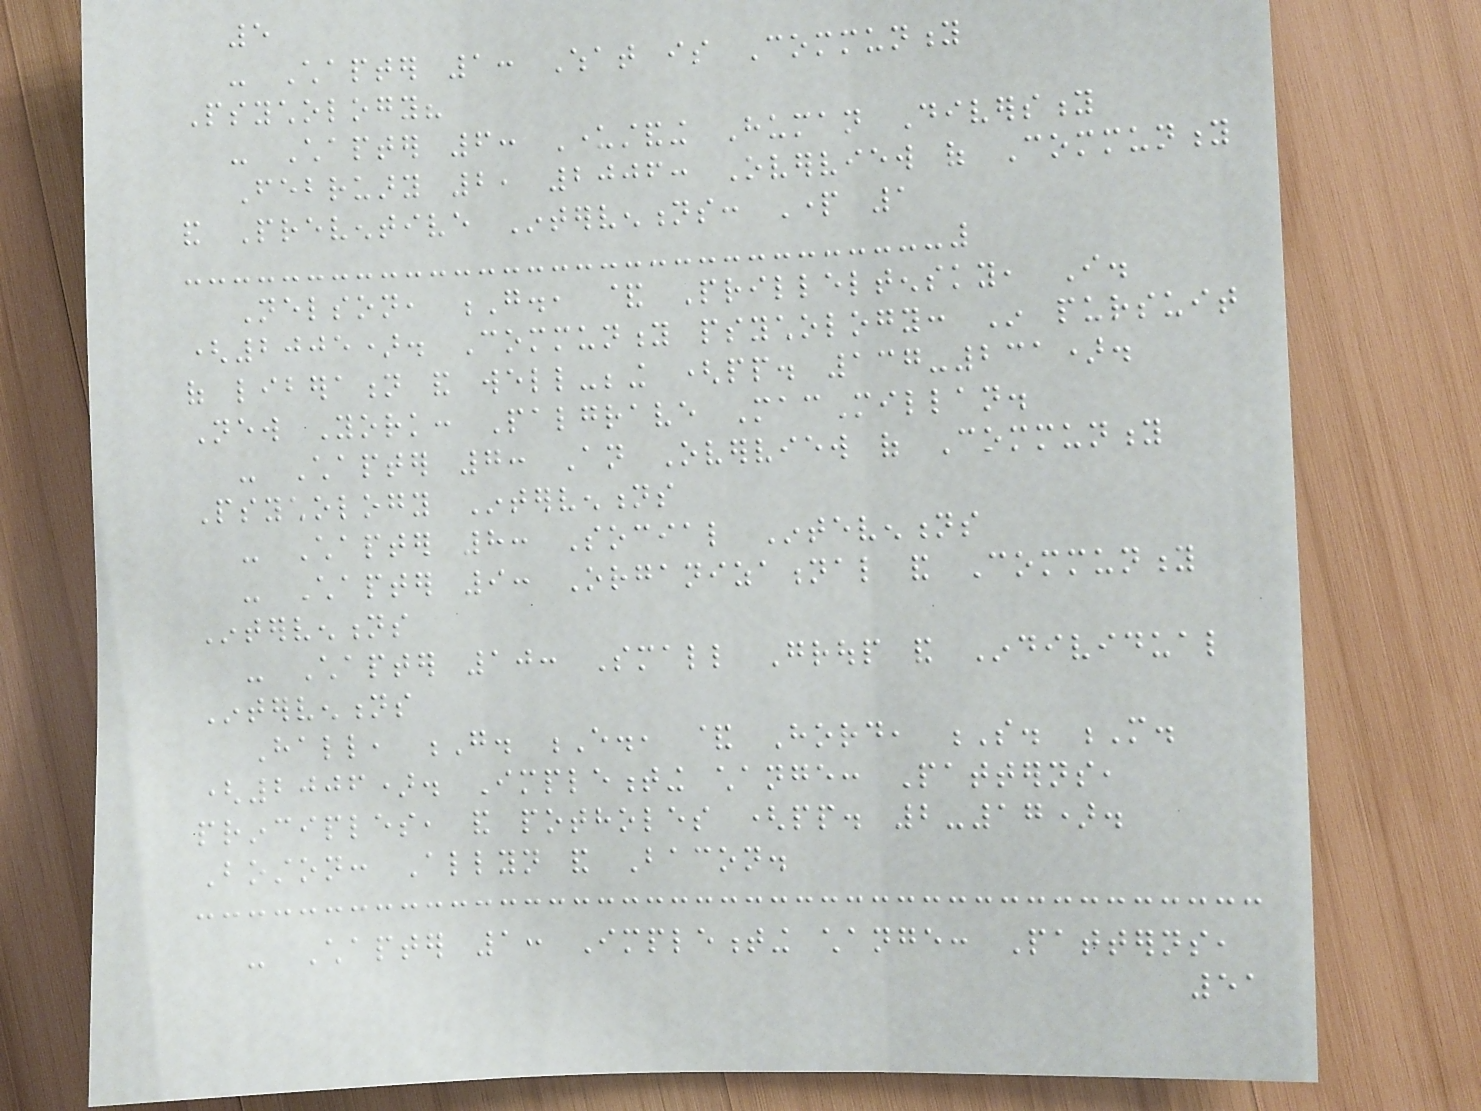5
- Chapter 1: What is Community
Psychology?
- Chapter 6: Understanding Human Diversity
February 2, 2006: Overview of Community
and Preventive Interventions: Part 1
Nelson, G., & Prilleltensky, I.
(2005). Community psychology: In pursuit
of liberation and well-being (pp. 137-231).
New York: Palgrave MacMillan.
- Chapter 7: An Overview of Community
Psychology Interventions
- Chapter 8: Social Inteventions
- Chapter 9: Organizational and Community
Interventions
- Chapter 10: Small Group and Individual
Interventions
Hall, G. E., & Hord, S. M.
(2006). Implementing change: Patterns,
principles, and potholes (pp. 2-17).
Boston: Allyn and Bacon.
- Chapter 1: Implementing change: Patterns,
51
